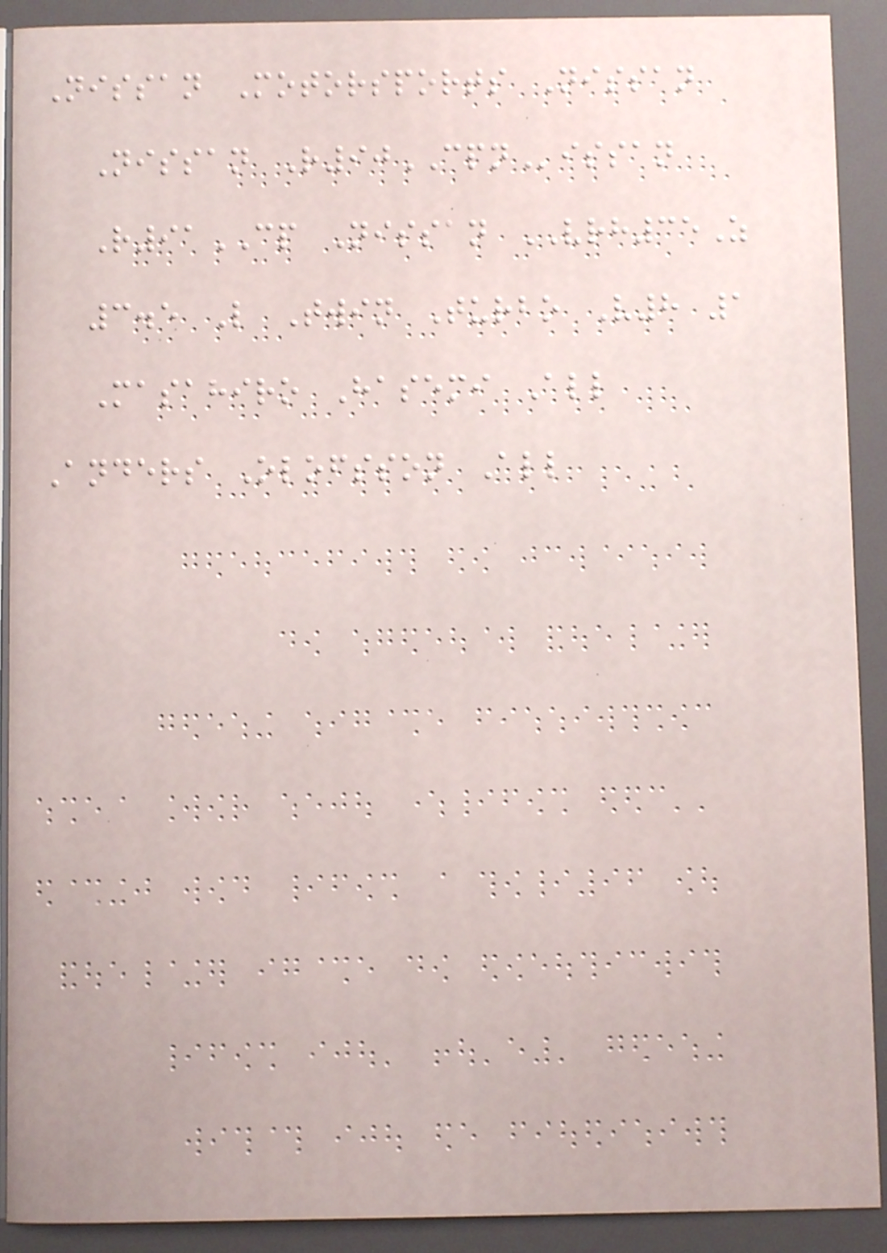Nissan Motorsports Nissan
Nissan R90CPNissan
R91CP Nissan VRH35Z
3.5 L Twin Turbo V8 1
Masahiro Hasemi All
Anders Olofsson All
